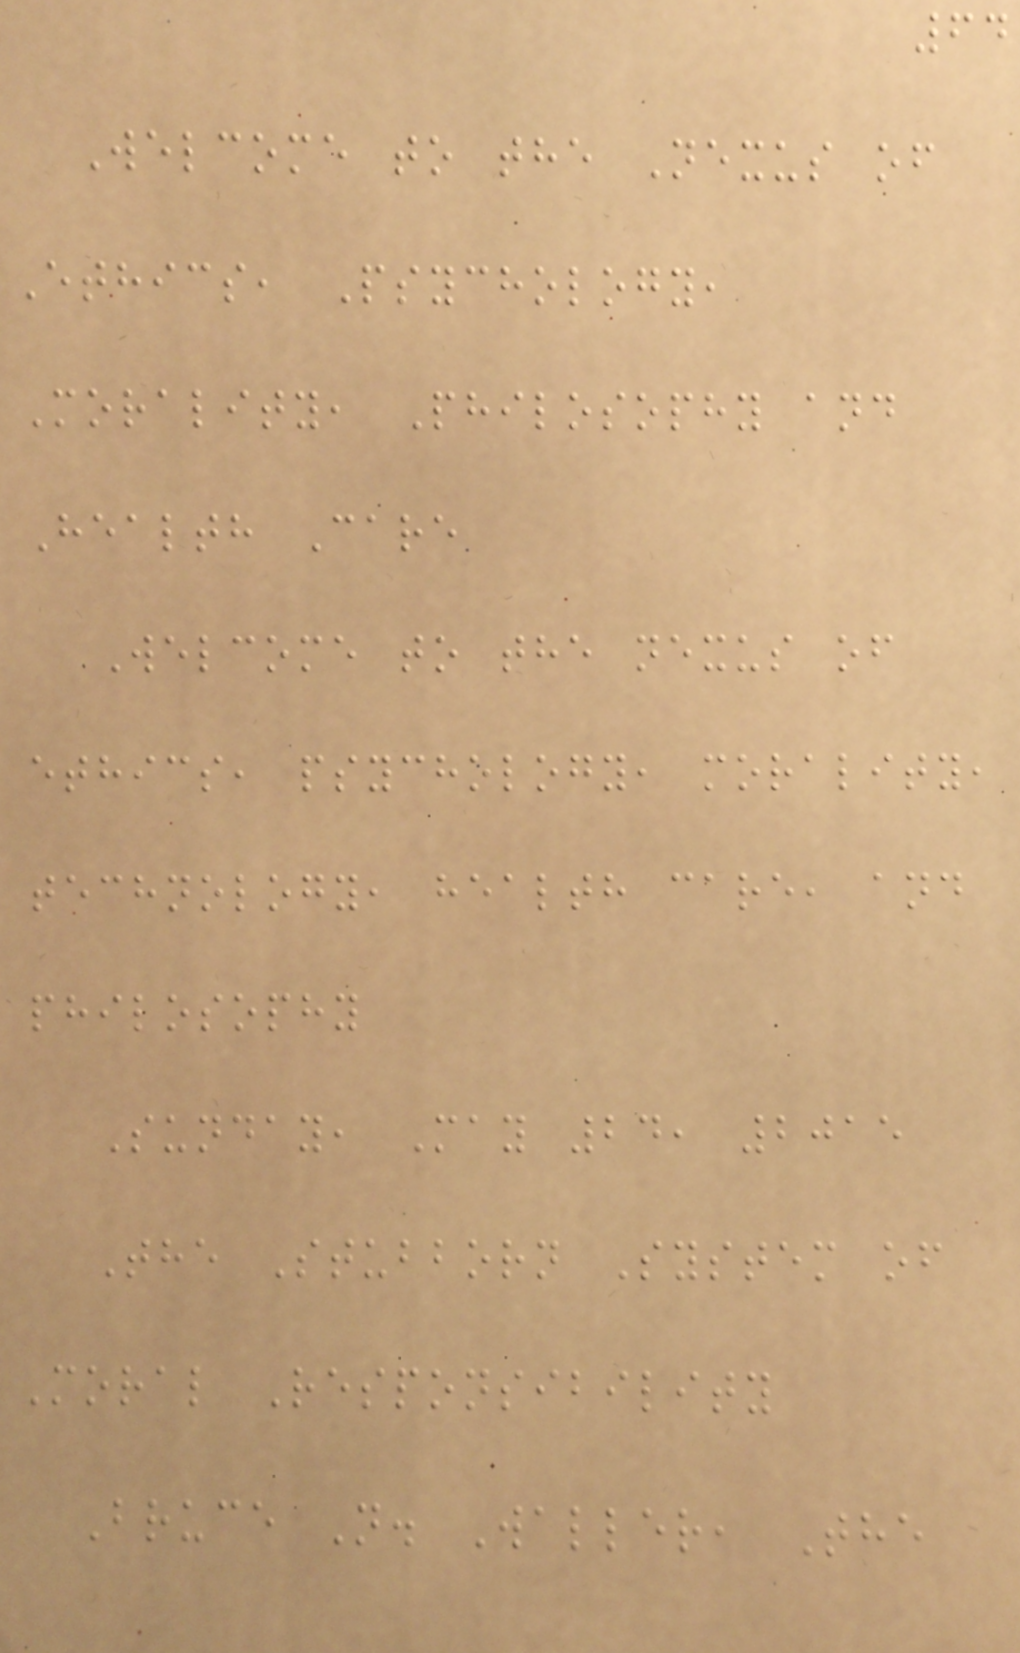64
Welcome to the Nexus of
Ethics, Psychology,
Morality, Philosophy and
Health Care
Welcome to the nexus of
ethics, psychology, morality,
technology, health care, and
philosophy
Sunday, May 24, 2015
The Stubborn System of
Moral Responsibility
Bruce N. Waller, The
